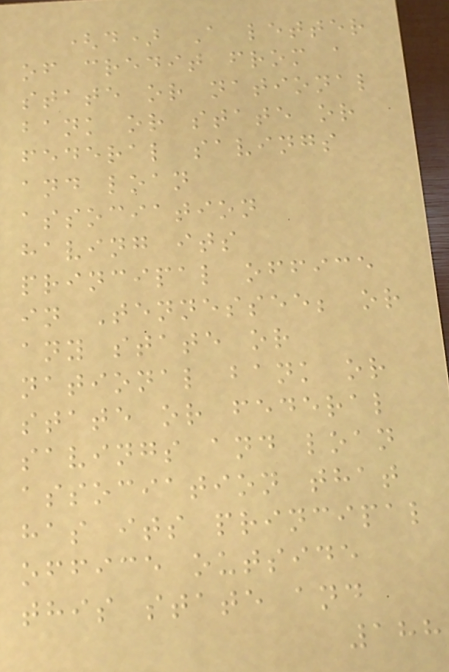(d) A letter
of credit from a
state or national
bank or state or
federal savings
and loan
association
having its
principal office
in Tennessee; or
any state or
national bank or
state or federal
savings and loan
association that
has its principal
office outside
this state and
188
